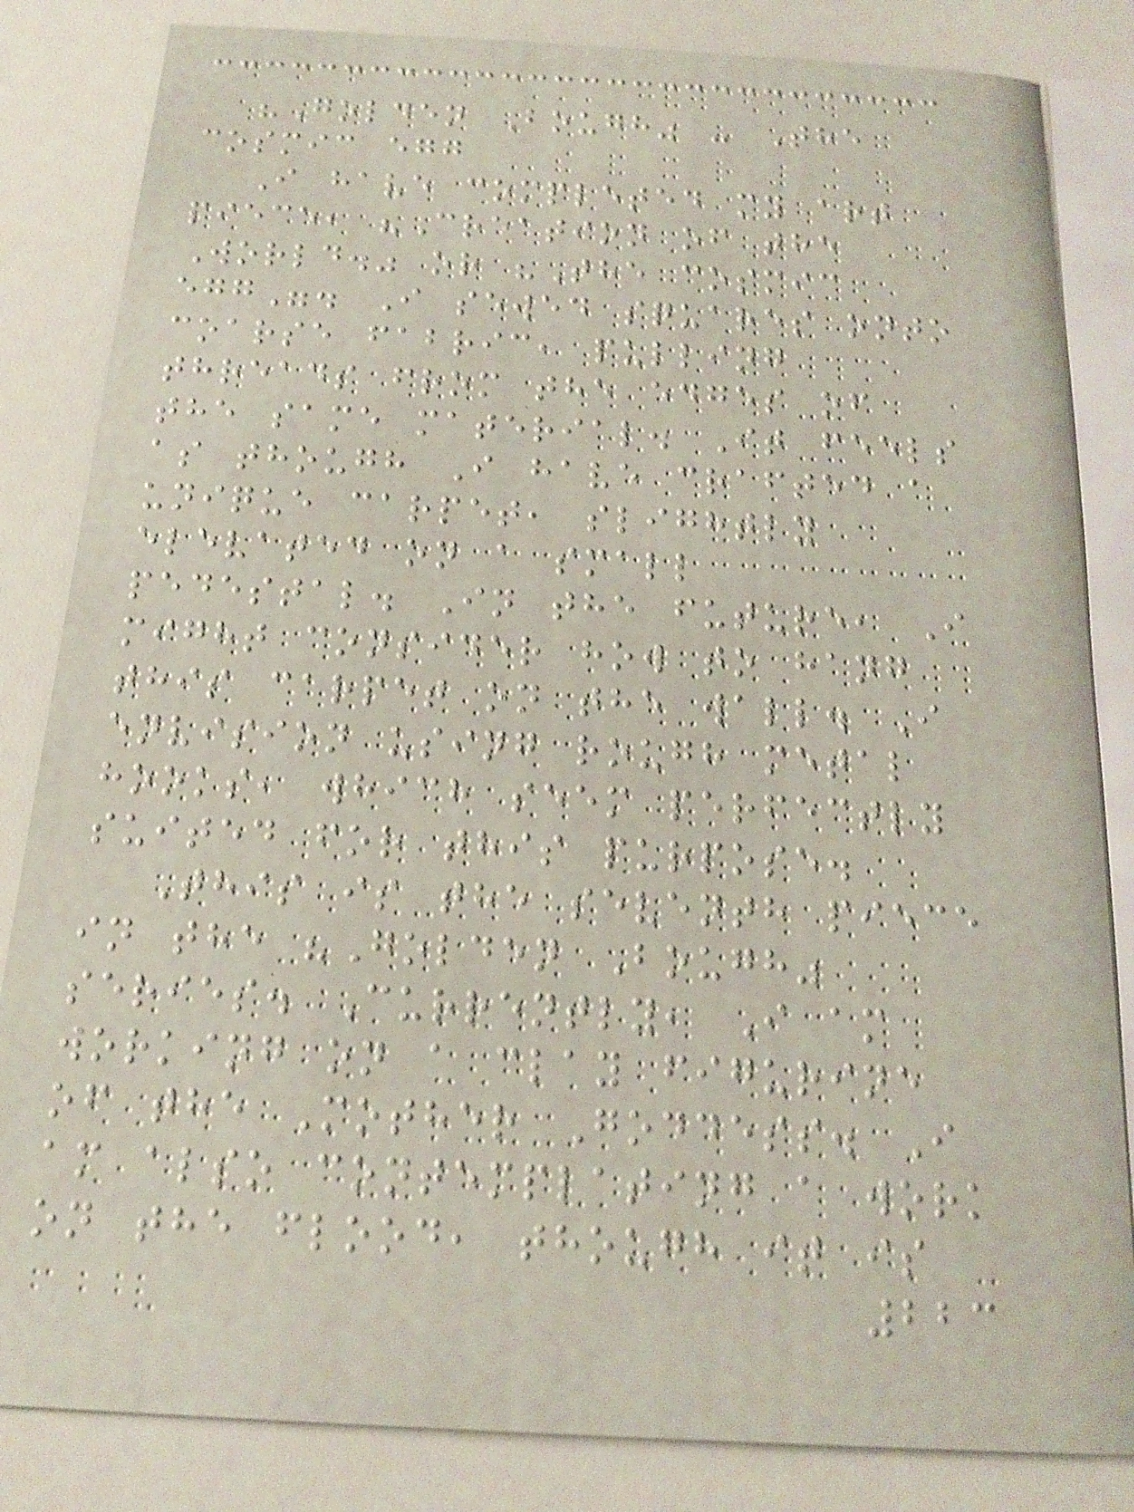"Golden Bough" - The
cosmic egg
I have completed my art
piece, "Creation of the
World." or "The cosmic
egg". I sewed squares onto
coarse fabric, pulling
threads from the edges of
the same material. It feels
as though I have crafted a
unique carpet, slightly
elevated on a small
pedestal. In the future, I
might consider how to hang
this carpet on the wall. I
envision using rough metal
hooks, which seem perfectly
suited for this purpose.
This is the seventh piece
in the "Golden Bough"
series. Currently, I am
working on a clay figurine
of the Mother Goddess. I
am also contemplating a work
on the flood, though it is
223
